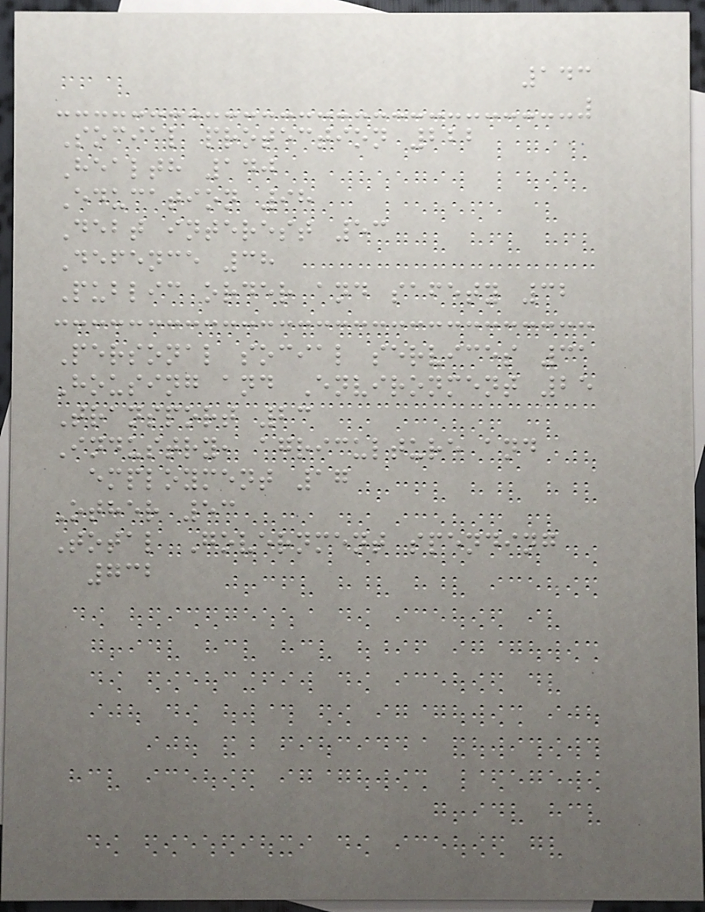143
Social protection 222
Health 140
Education 98
Debt interest 53
Defence 38
Public order and safety 32
Personal social services 31
Housing and Environment 25
Transport 23
Industry, agriculture and
employment 17
Other 53
Total Government spending
732
